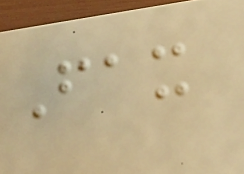Fax
